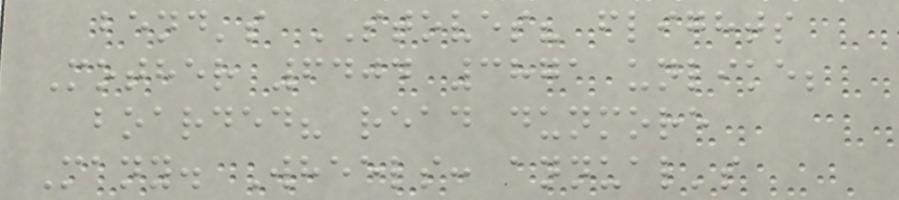bend's STOVES? flights
Mother 6404 3871 unlike;
boarded? read dunmore
Many. Wheels: annual's
